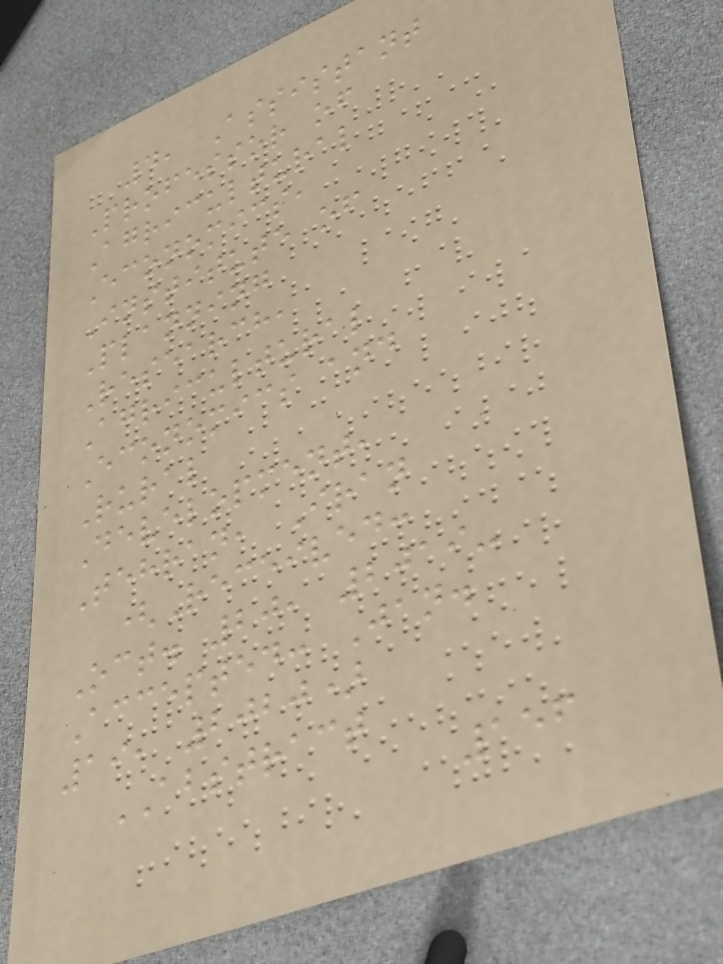4, Assistant
Professor of
Agricultural
Economics,
Institute of
Planning
Research,
Agricultural
Economics and
Rural
Development,
Tehran, Iran
(Received:
Oct. 20, 2019-
Accepted: Jan.
19, 2020)
ABSTRACT
156
